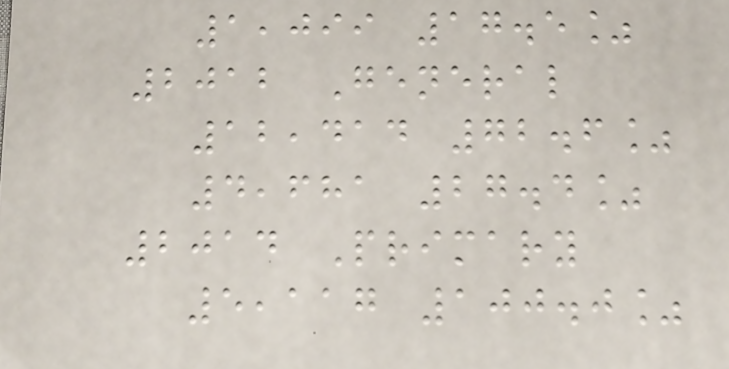1,099 17.5%
2012 General
12,414 72.6%
4,681 27.4%
2014 Primary
5,117 100.0%
